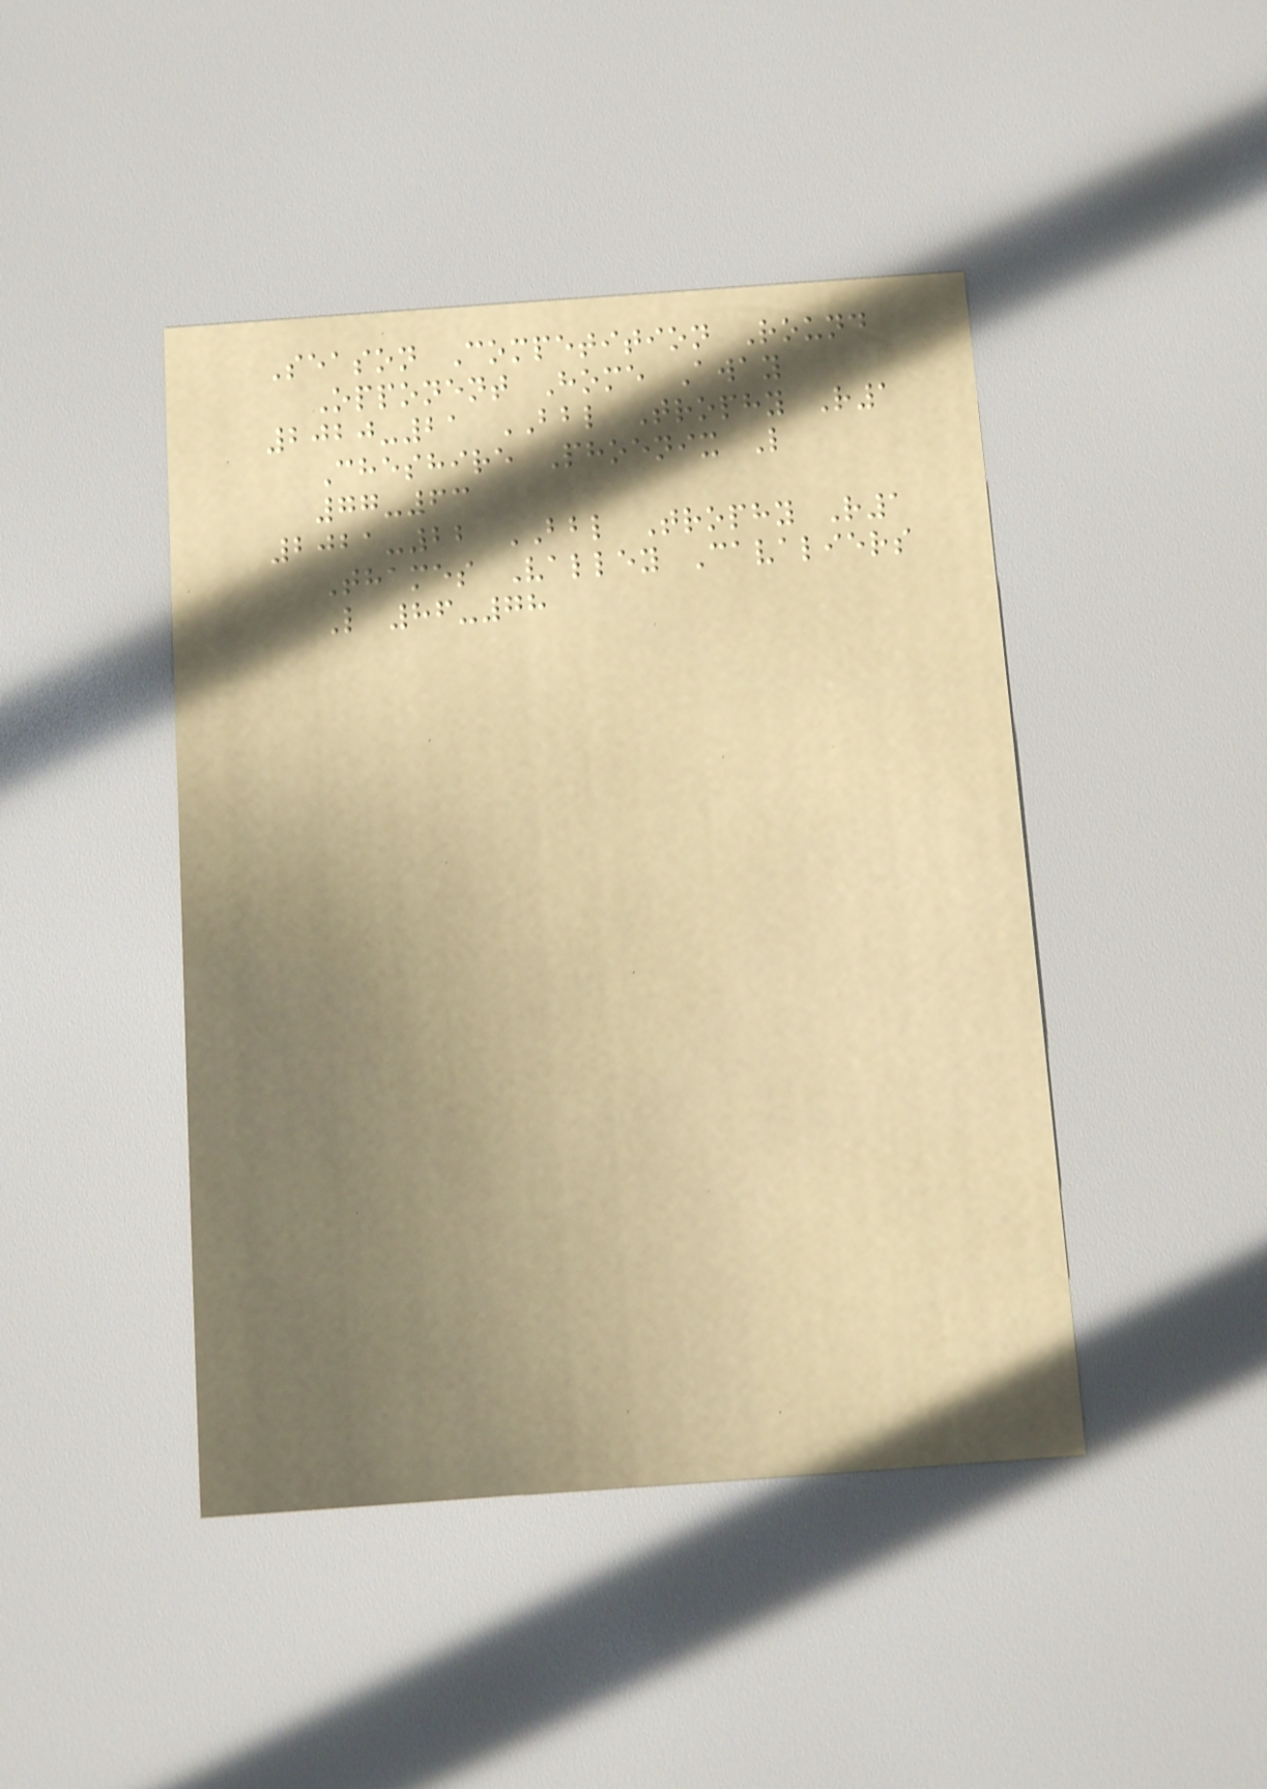Season Competition Round
Opponent Home Away
2020-21 BBL Trophy R1
Cheshire Phoenix L
77-63
2021-22 BBL Trophy R1
Thames Valley Cavaliers
L 86-78
